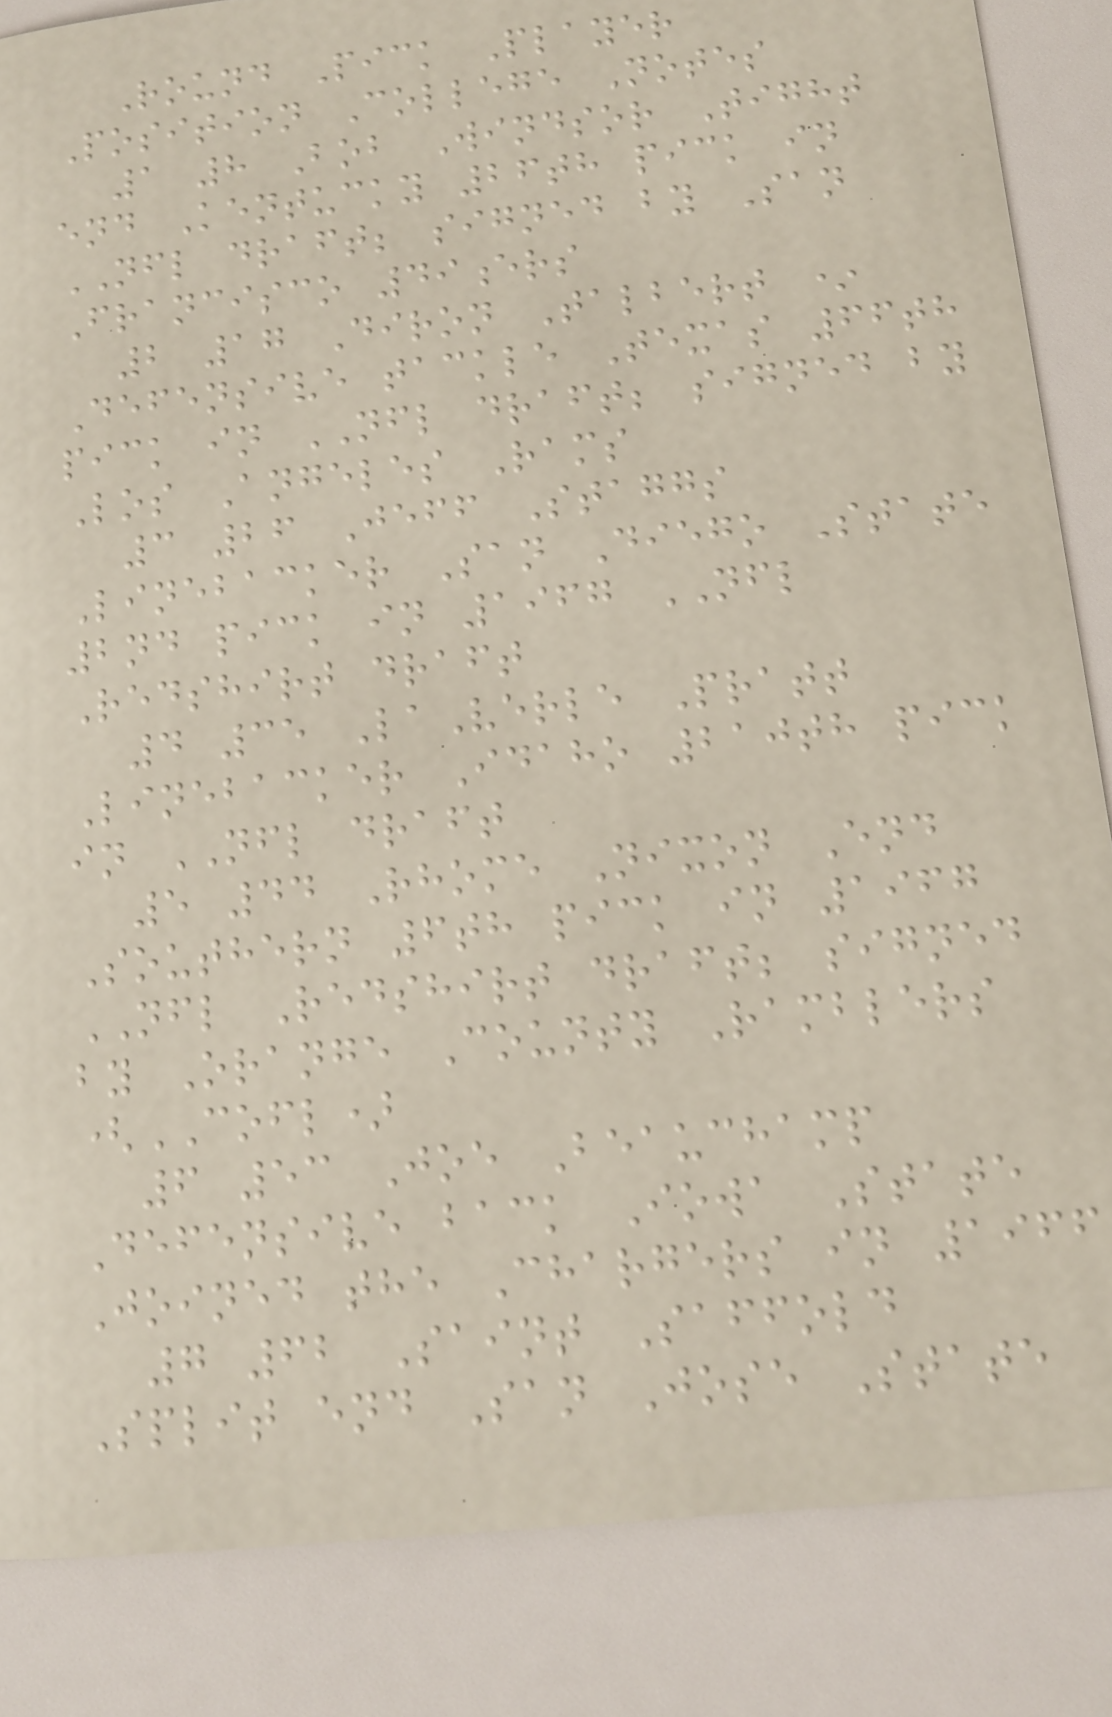Round Pick Player
Position College Notes
1 8 Bob Windsor Tight
end Kentucky 26th pick in
NFL draft; signed by San
Francisco 49ers
2 17 Diron Talbert *
Defensive tackle Texas 66th
pick in NFL draft; signed by
Los Angeles Rams
3 26 Jeff Staggs
Linebacker San Diego State
2nd pick in 1967 NFL
Redshirt draft
4 35 LaVerle Pratt
Linebacker Idaho 210th pick
in NFL draft
5 44 Rhome Nixon End
Southern 6th pick in 1967
NFL Redshirt draft; signed
by Orange County Ramblers
(COFL)
6 53 Joe Beauchamp
Defensive back Iowa State
Joined the Chargers in 1966
7 62 Saint Saffold
Split end San Jose State
